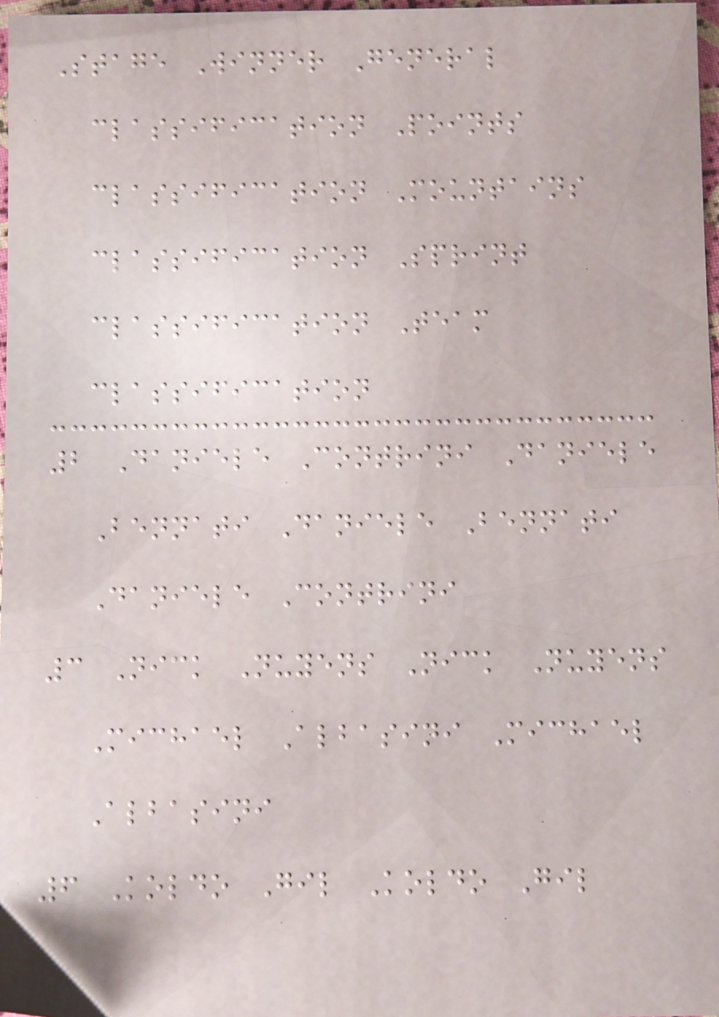Stage Winner General
classification Points
classification Mountains
classification Sprint
classification Team
classification
2 Daniele Contrini Daniele
Bennati Daniele Bennati
Daniele Contrini
3 Nick Nuyens Nick Nuyens
Michael Albasini Michael
Albasini
6 Koldo Gil Koldo Gil
